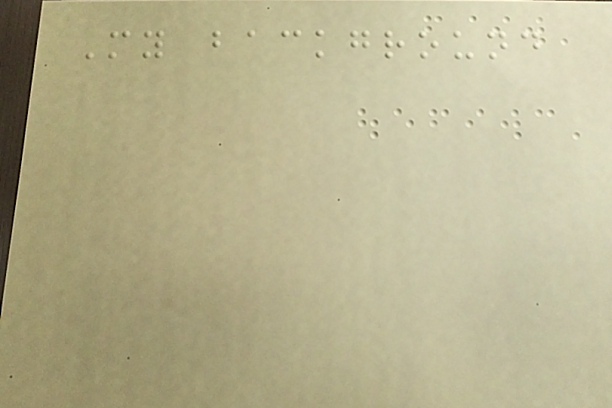My background
